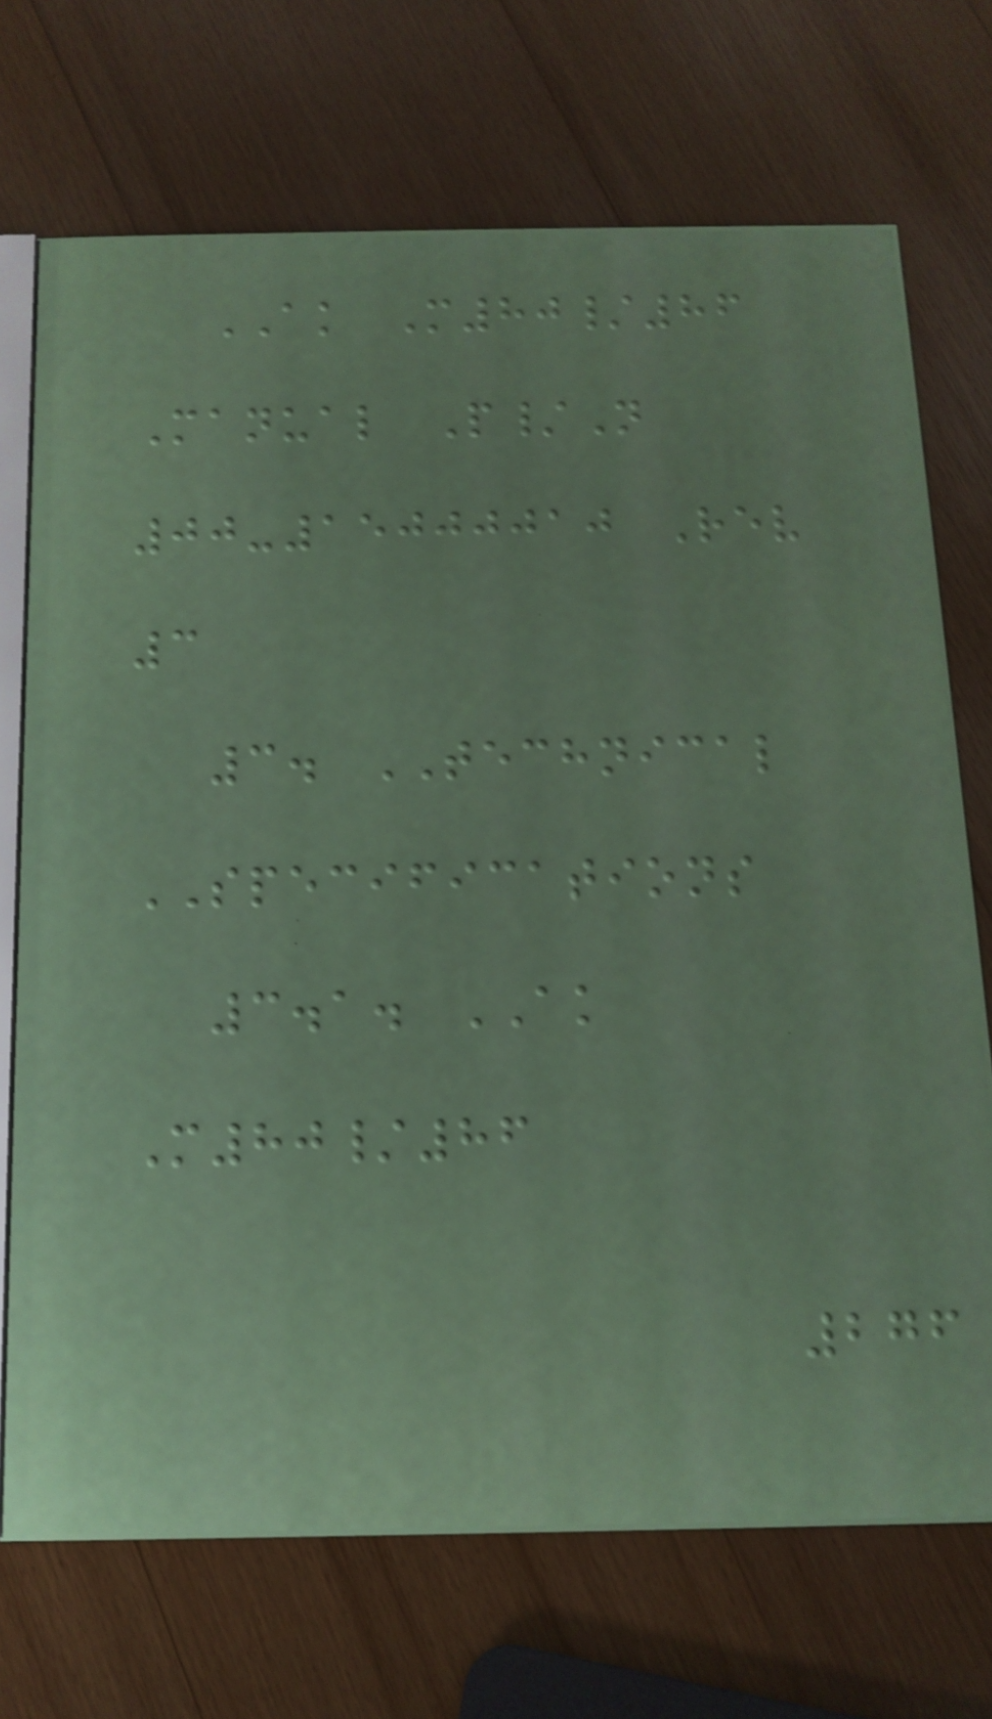AK M80/86
Manual P/N
00-15000010 Rev
3
3. TECHNICAL
SPECIFICATIONS
3.1. AK
M80/86
276
